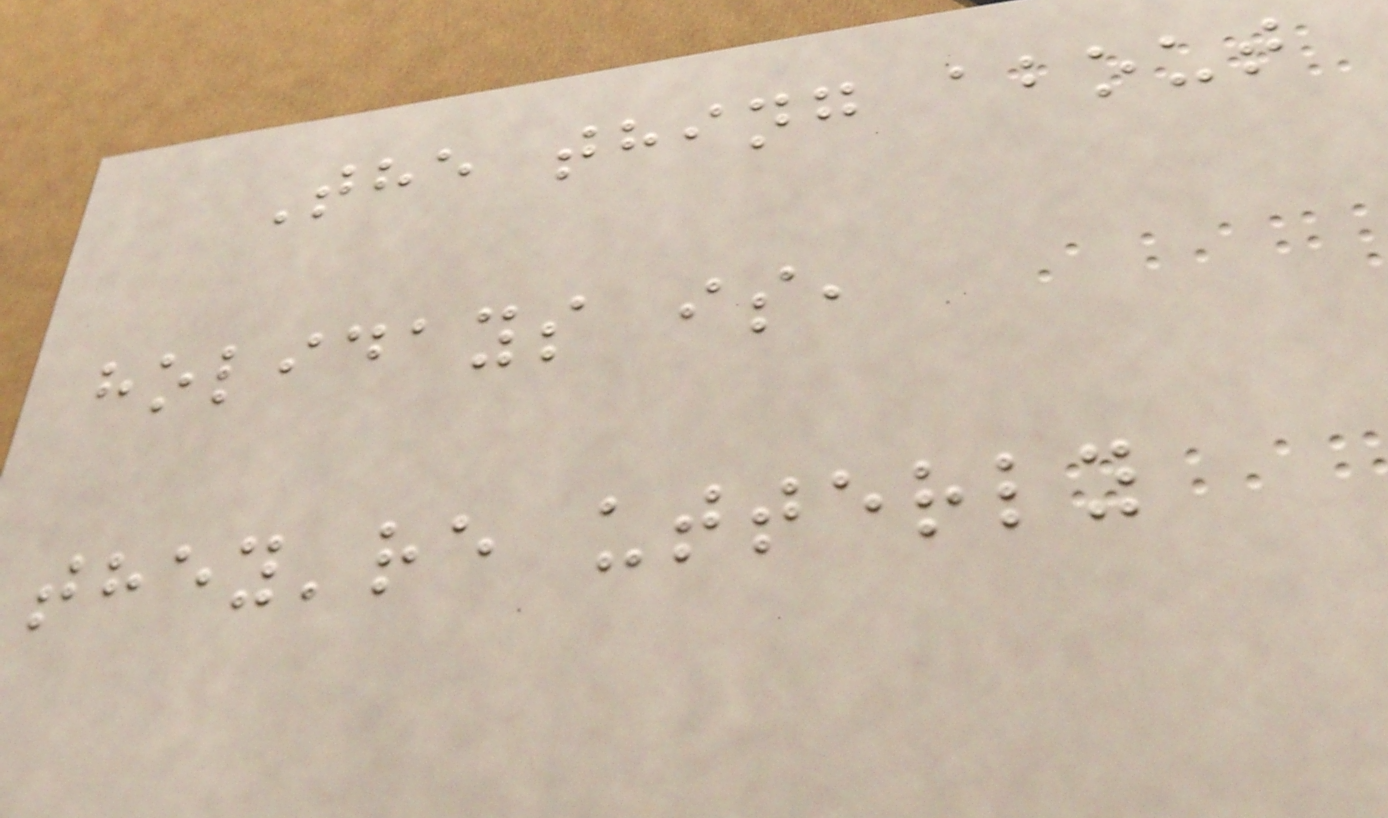The thing about
holidays is,
they're utterly
